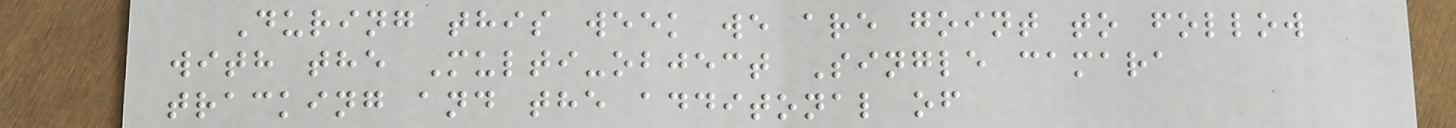During this week we are goint to follow
with the Multi-object Single camara
tracking and the additonal of
